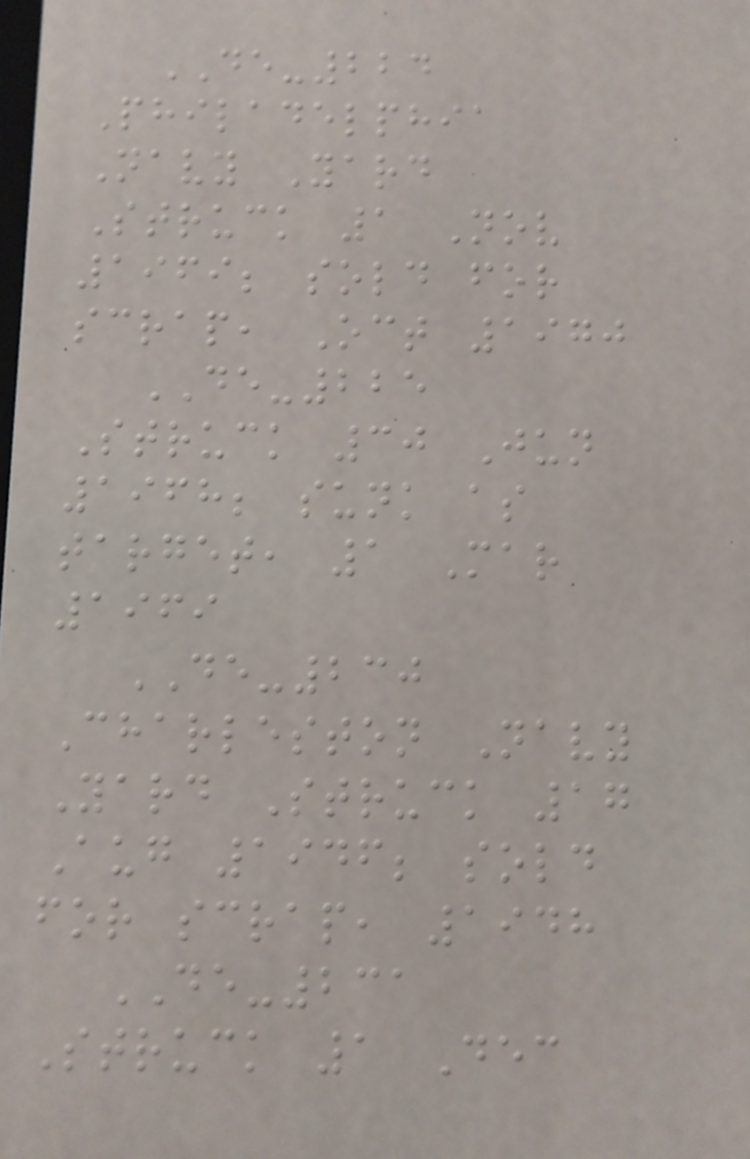DE-224
Philadelphia
Navy Yard
Struck 1 Nov
1969; sold for
scrap, Oct 1970
DE-225
Struck 30 Jun
1968; sunk as
target, 1 Mar
1969
DE-230
Charleston Navy
Yard Struck 17
Aug 1946; sold
for scrap, 1948
DE-231
Struck 1 Dec
